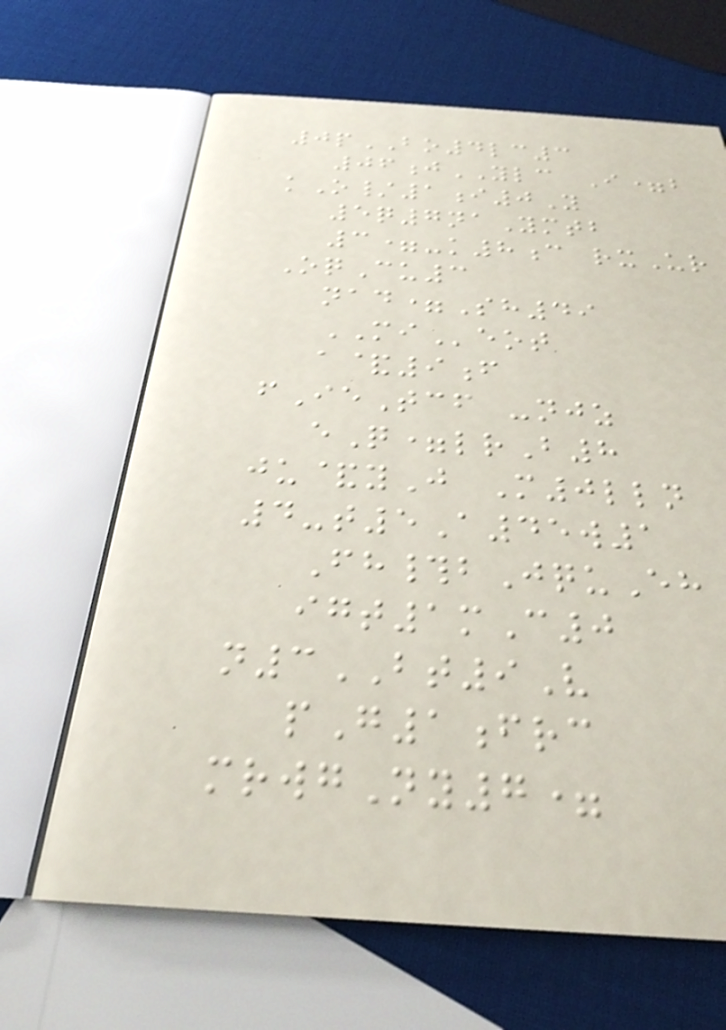0pBO4lc3
06jYLC I=b
kO/1i0Y
5q7naYmtb
3=-k8c rxUr
OqCu3
nad=Sh49
MIeot
a&9f
fIeTcf -njz
eQ=lrB8
ju&yJ M0lln
4-t5A45w1
Fh#bJquEh
igt1mC0
n3BT9V
pG1frc
mrwgNy7=
